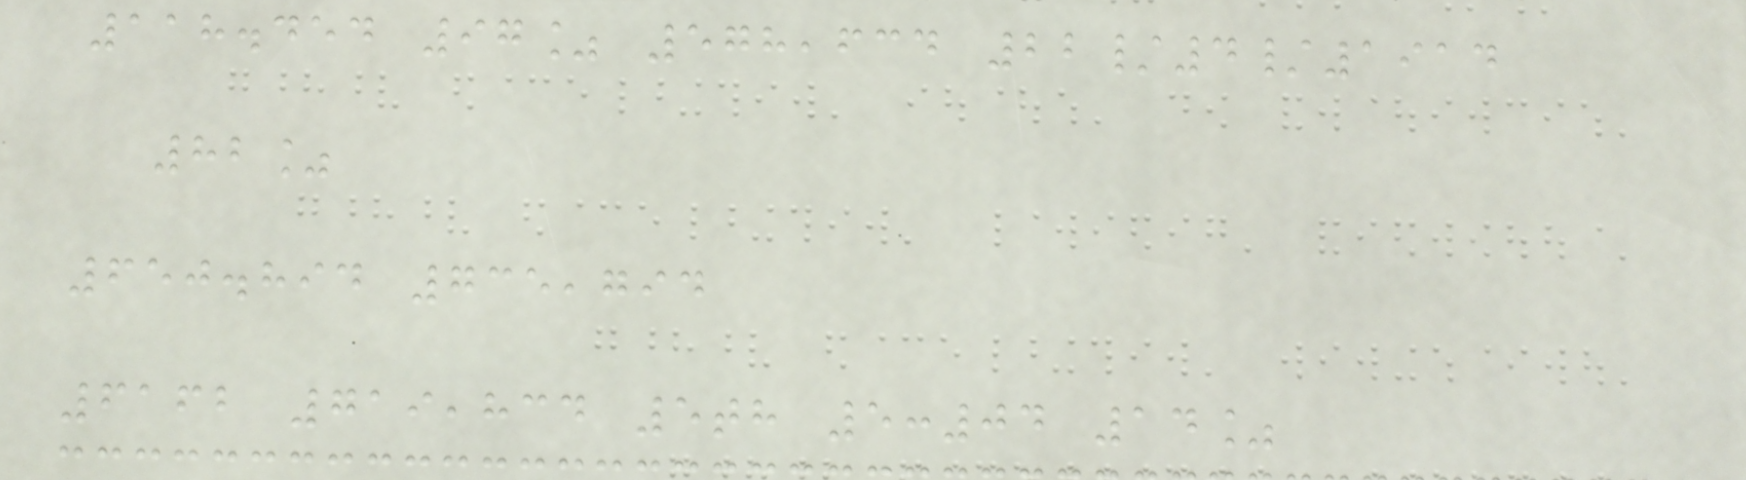118.454 97% 578,634 22/4/1914
82%
650.894 735,794
6162 719,834 5th 5:04 14%
